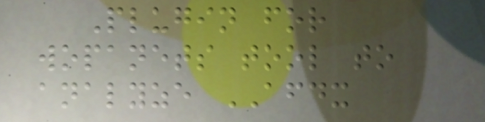Plugin for
wopanets tool to
analyze AFDX
